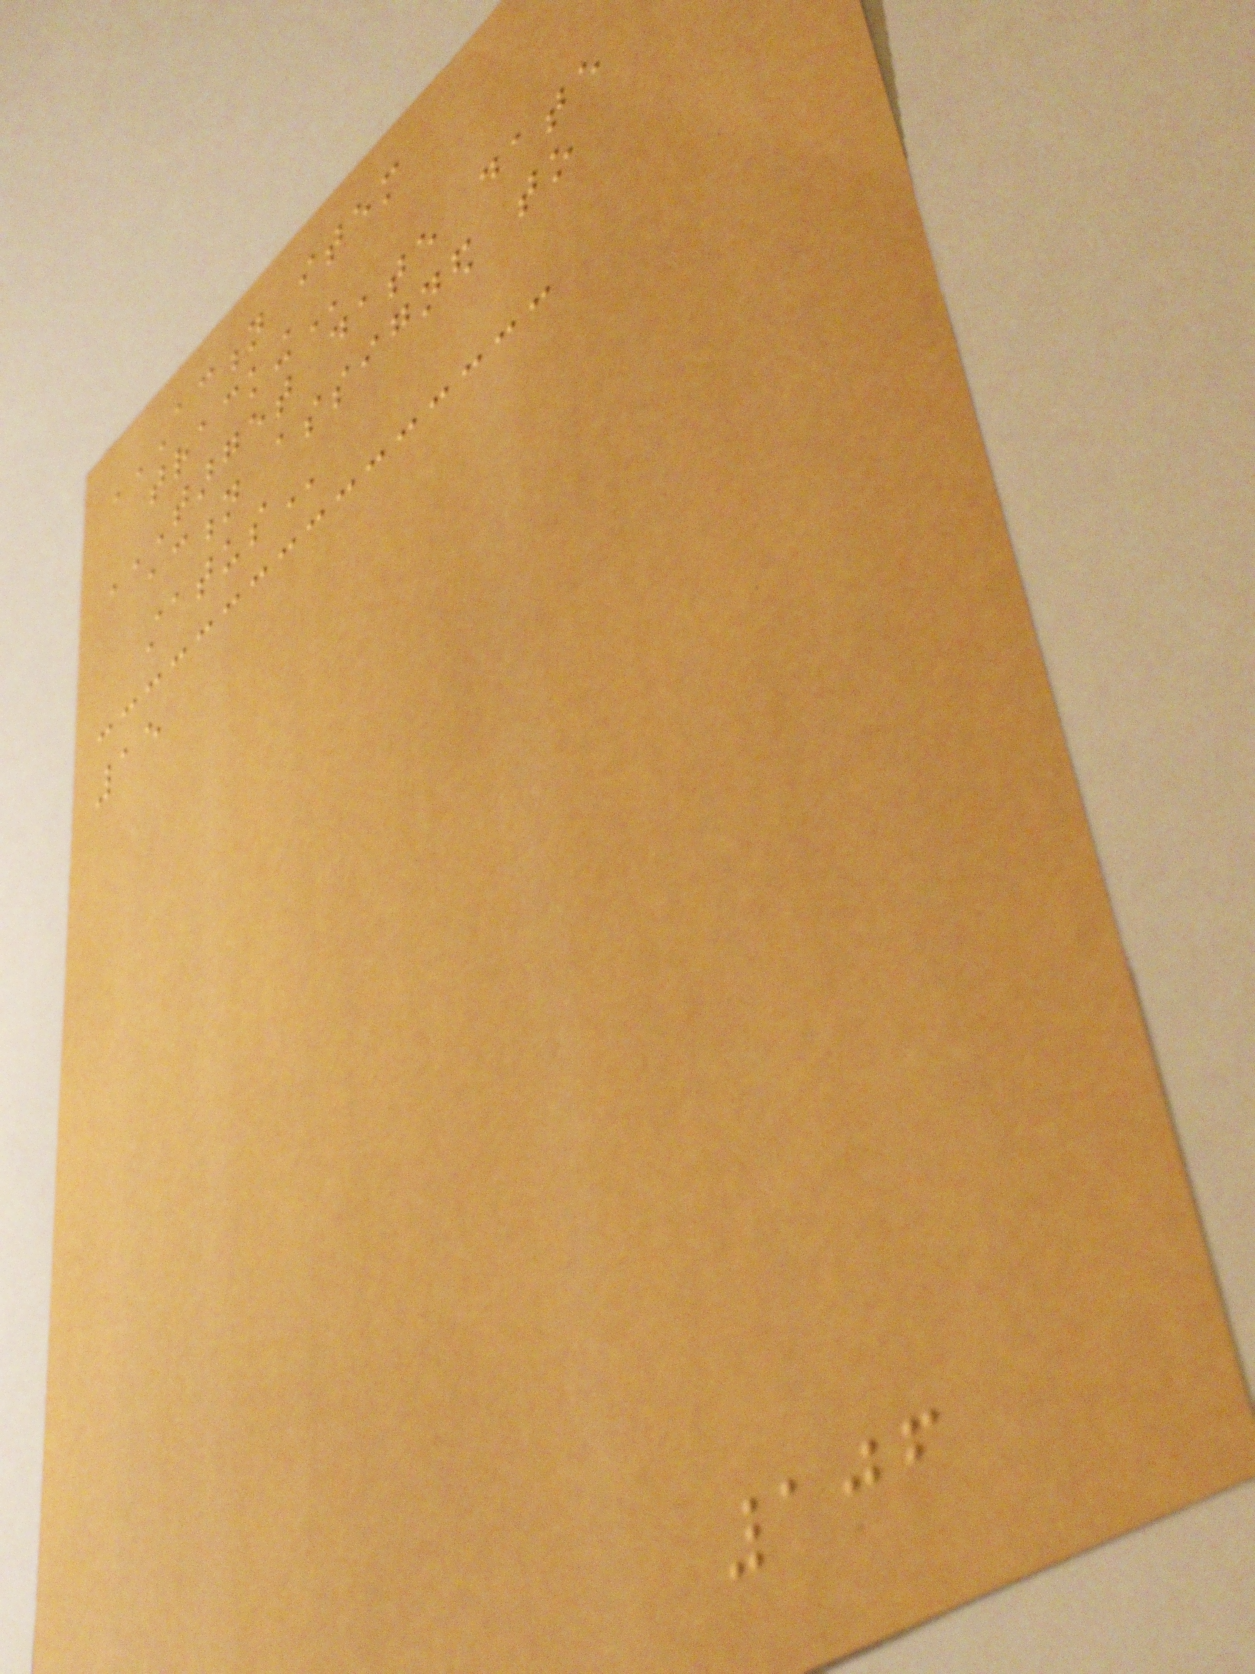ACTION ITEM
TRACKING
TARGET DATE DATE
ACTION ASSIGNED TO
STATUS
15
106
